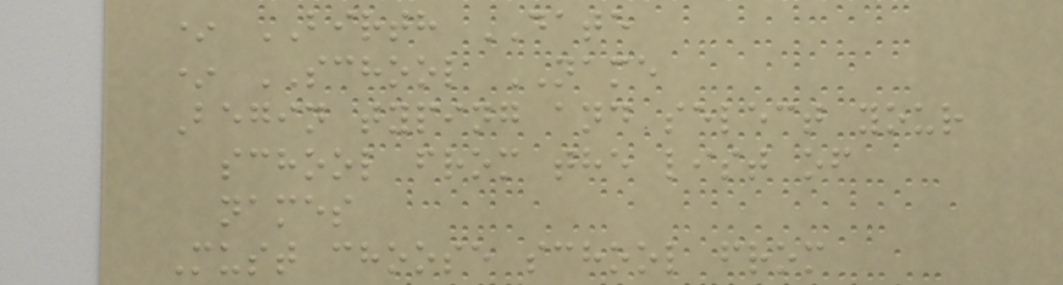* BIRTH DATE
* SCHOOL NAME
Begin typing and select your
school from the list of
names
Must choose school from
